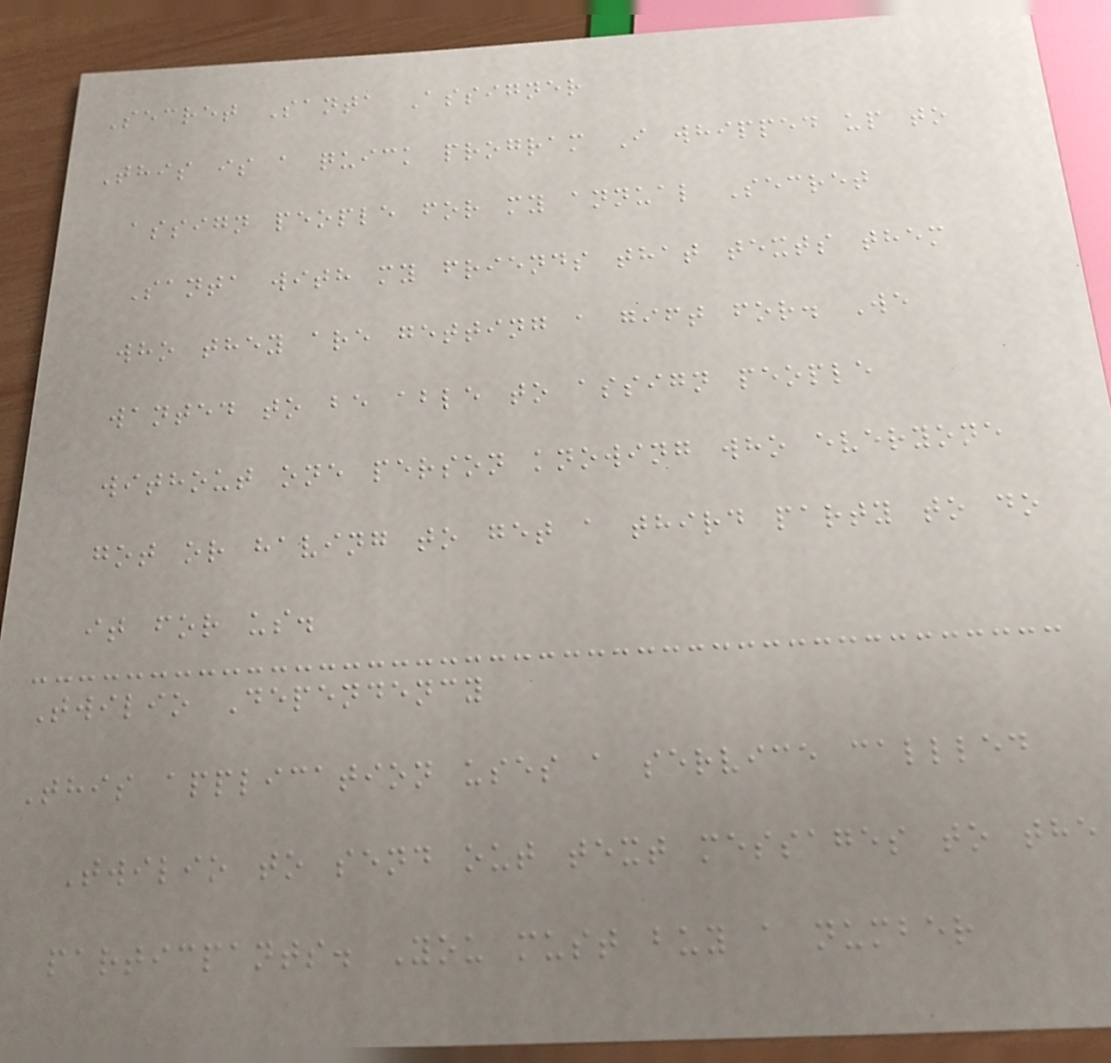Secret Santa Assigner
This is a quick program I whipped up to
assign people for my annual Secret
Santa with my friends that texts them
who they are getting a gift for. We
wanted to be able to assign people
without one person knowing who everyone
got or having to get a third party to do
it for us.
Twilio Dependency
This application uses a service callled
Twilio to send out text messages to the
particpants. You must buy a number
